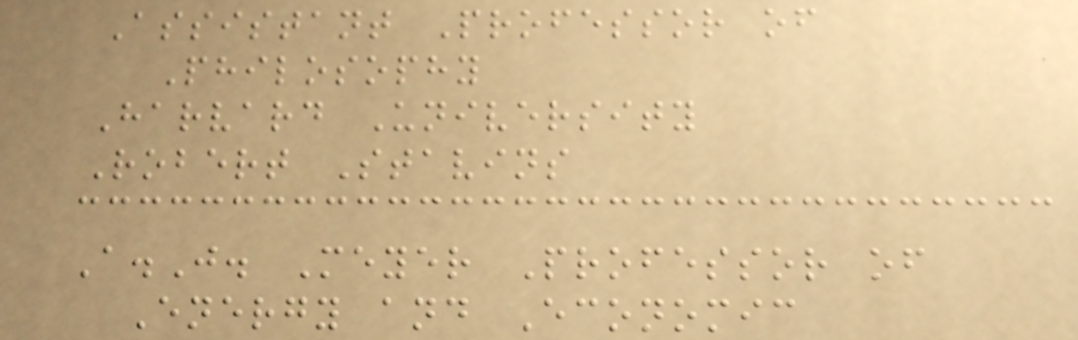Assistant Professor of
Philosophy
Harvard University
Robert Stavins
A.J. Meyer Professor of
Energy and Economic
